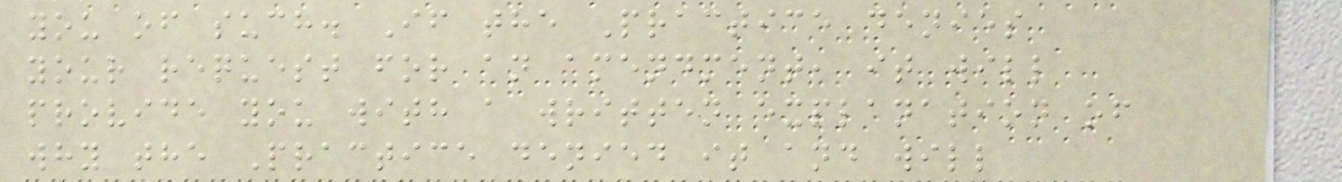you of such. If the Practice denies
your request for an amendment, it will
provide you with a written explanation of
why the Practice denied it and will
